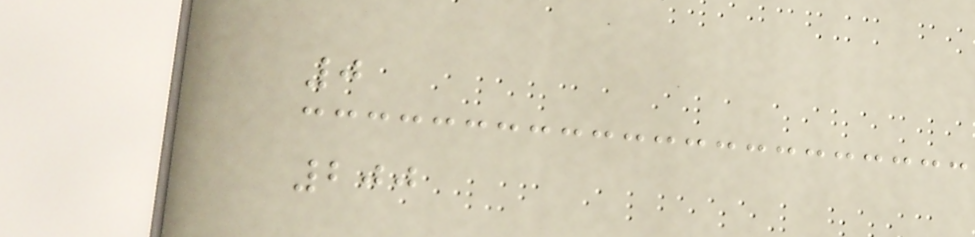0
200
